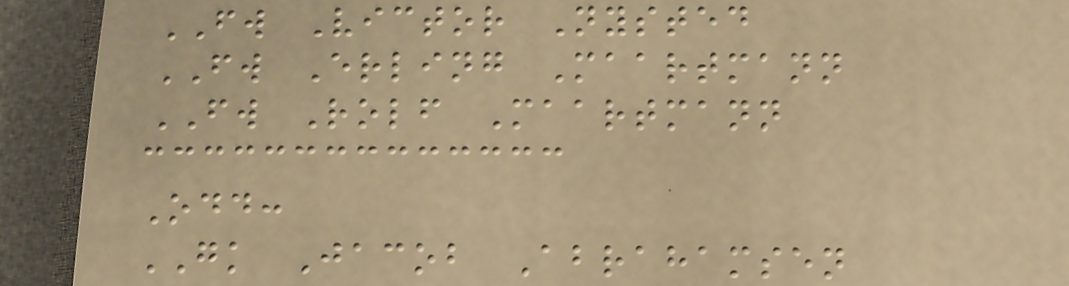FW Victor Nysted
FW Erling Maartmann
FW Rolf Maartmann
Odd:
GK Jacob Abrahamsen
